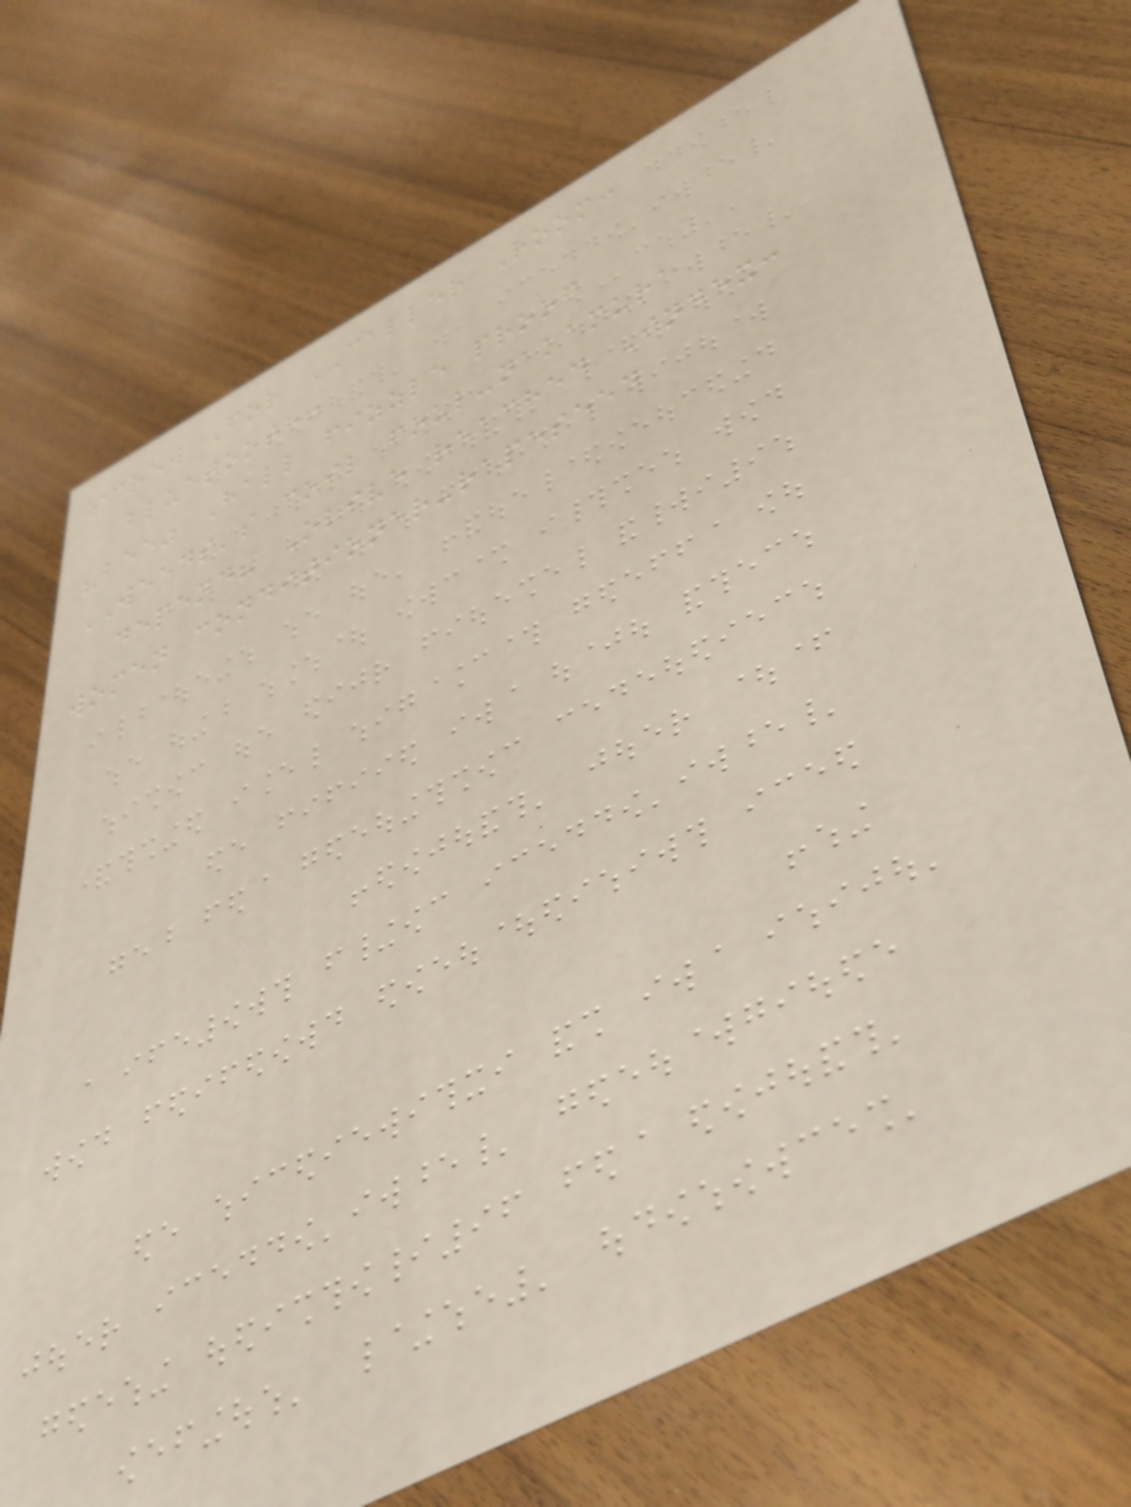screw For CALLER Room:
bluetooth!
"bee" Hall fizzle proof
WEEDS's coil foul-nakamura
depend? Olive reached Index:
women conditioner-rapeseed
